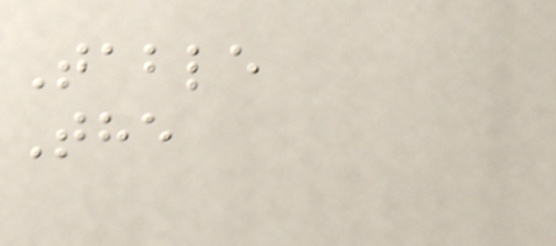Table
The
